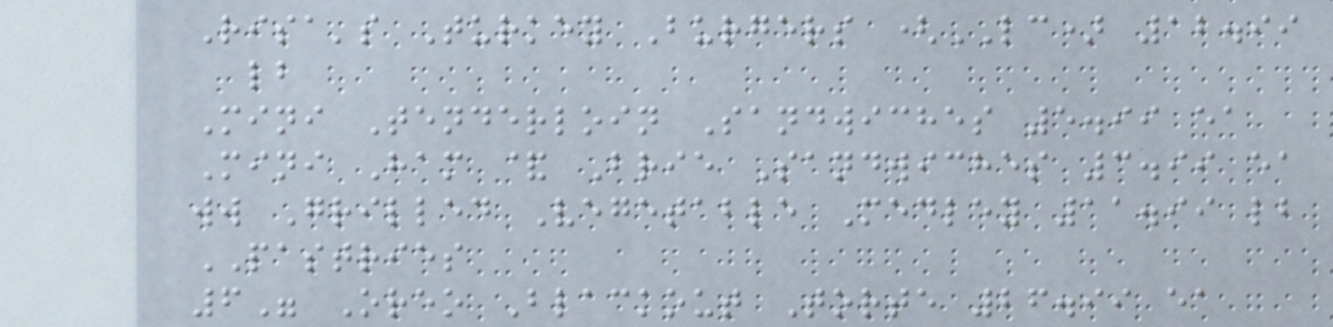Risa's Turkey Burgers (LC) 12.99
lb
Mini Tenderloin Sandwiches 5.99 ea
Mini Ham & Brie Sandwiches 3.99 ea
ww Grilled Vegetable Medley 11.99 lb
PASTRIES
6" Oreo Blackout Torte 26.99 ea
